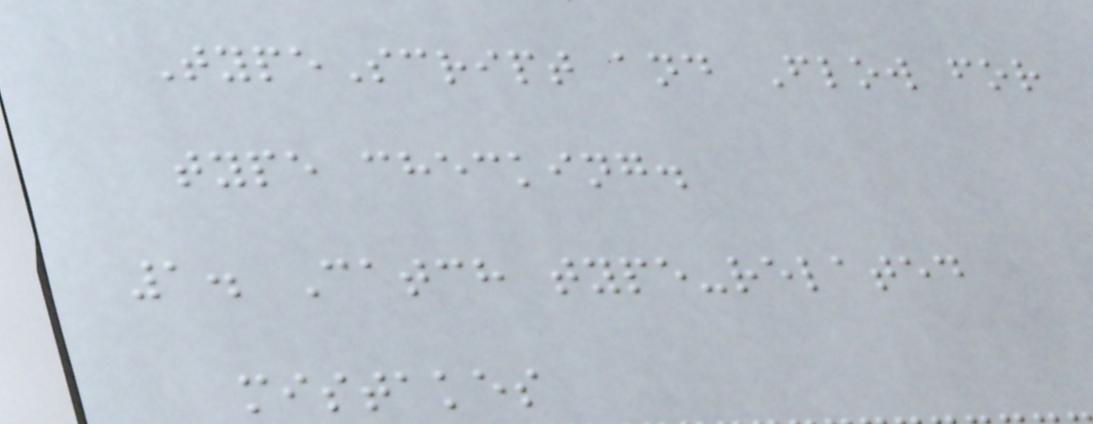TypeScript and Flow for
type checking.
1. Catch type-related
mistakes
